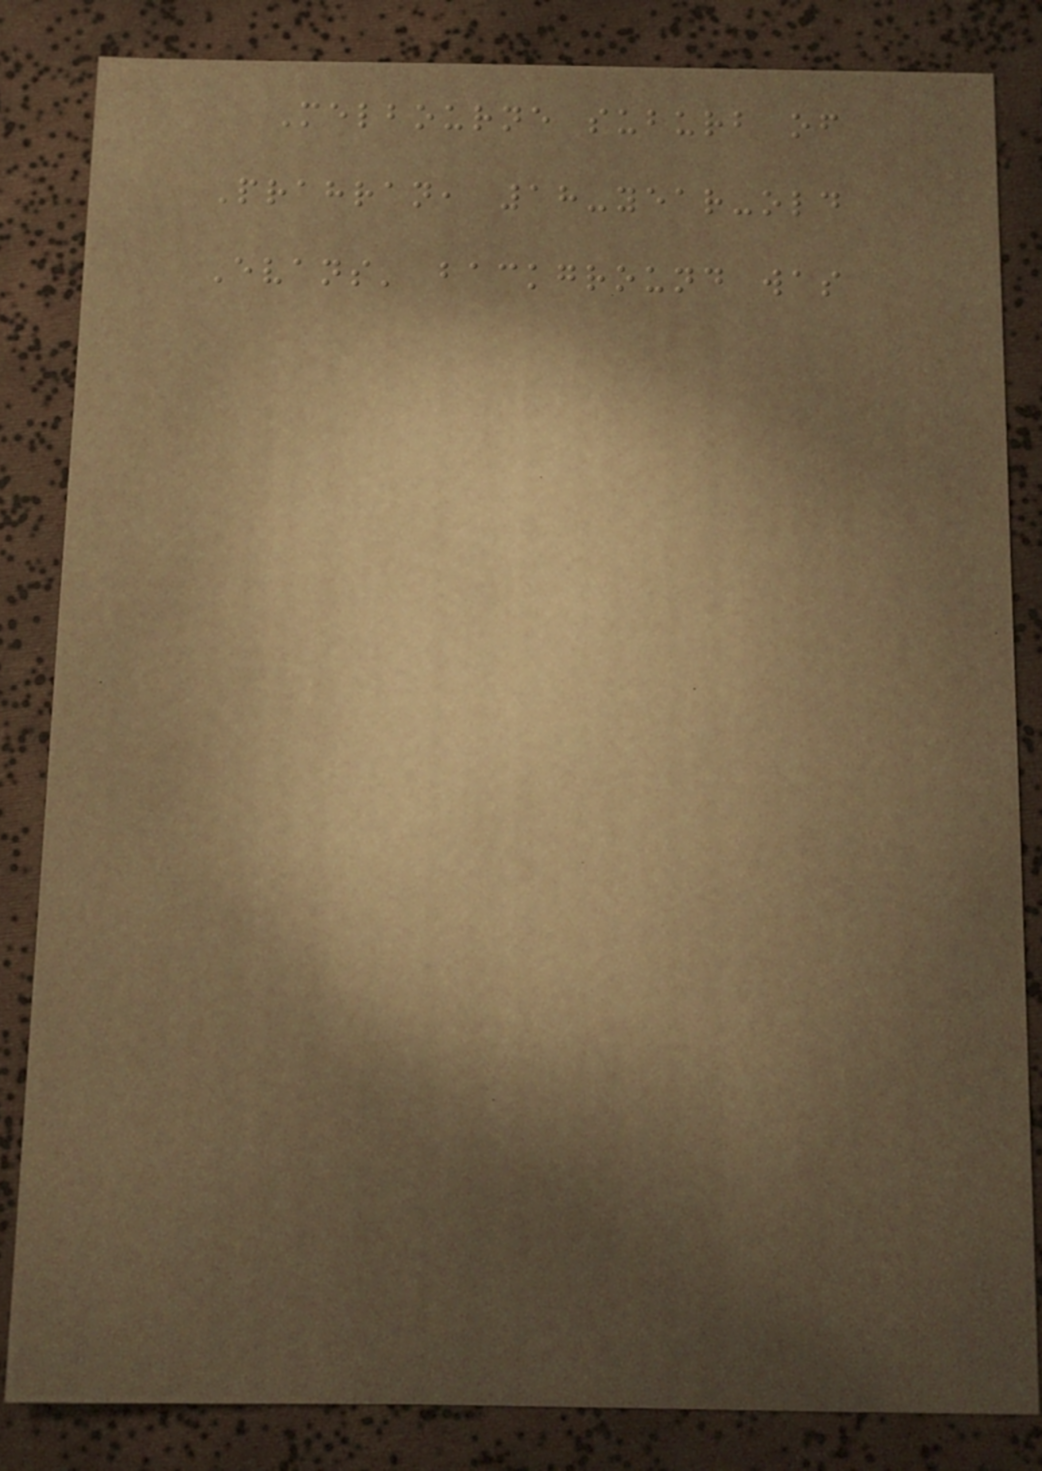Melbourne suburb of
Prahran, 18-year-old
Evans' background was
